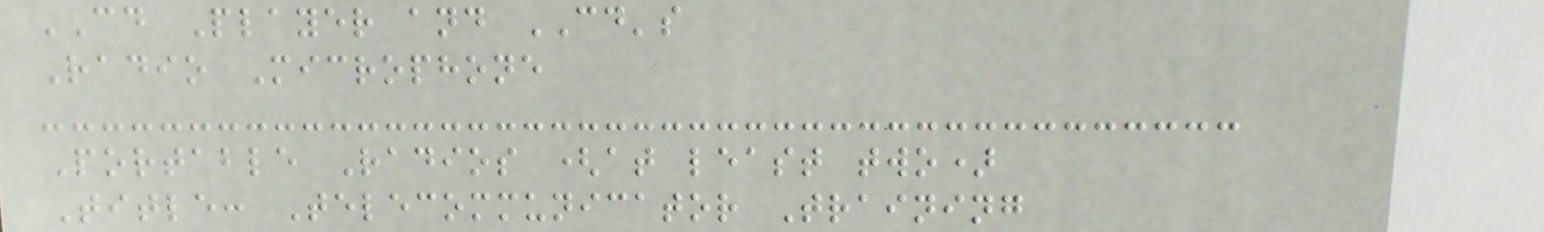CD Player and CD's
Radio Microphone
Portable Radios (at least two)
Title: Telecommunicator Training
